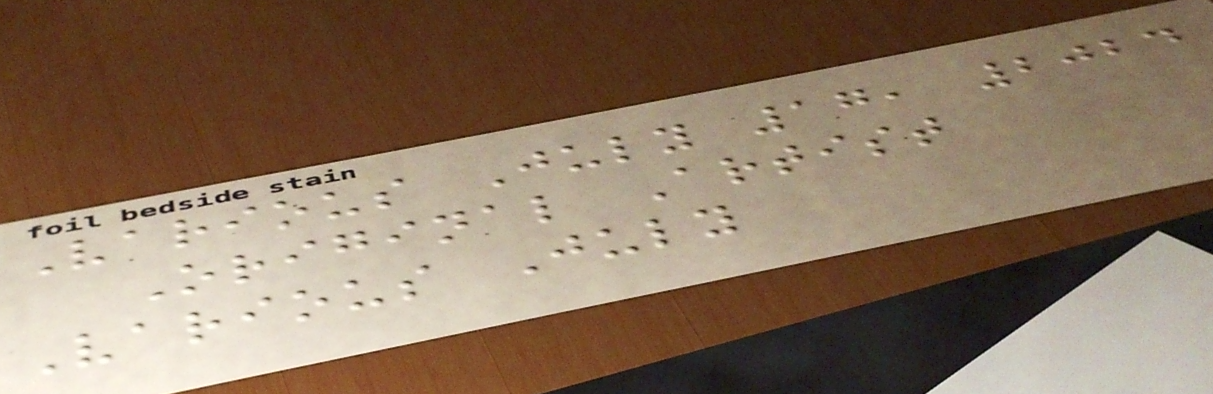Various July 17, 2024
Original Artist
Various July
